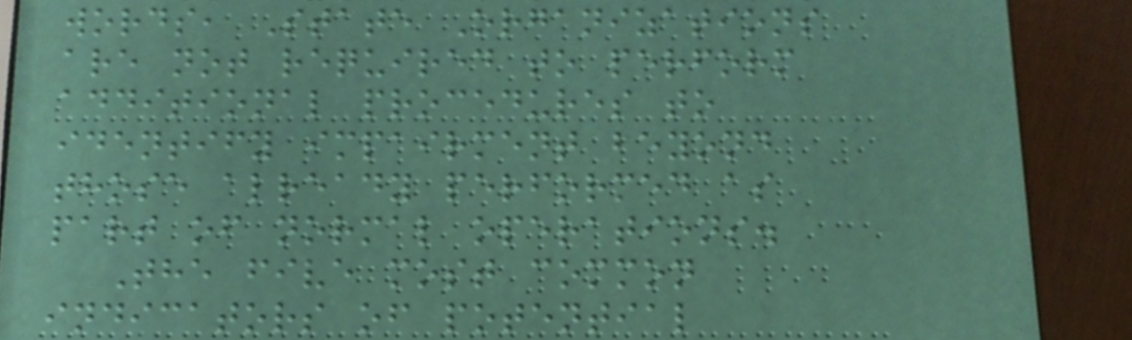words, State Organizations
are not required to perform
additional procedures to
identify impairment beyond
those already performed as
part of normal operations.
The five most common
indicators of potential
